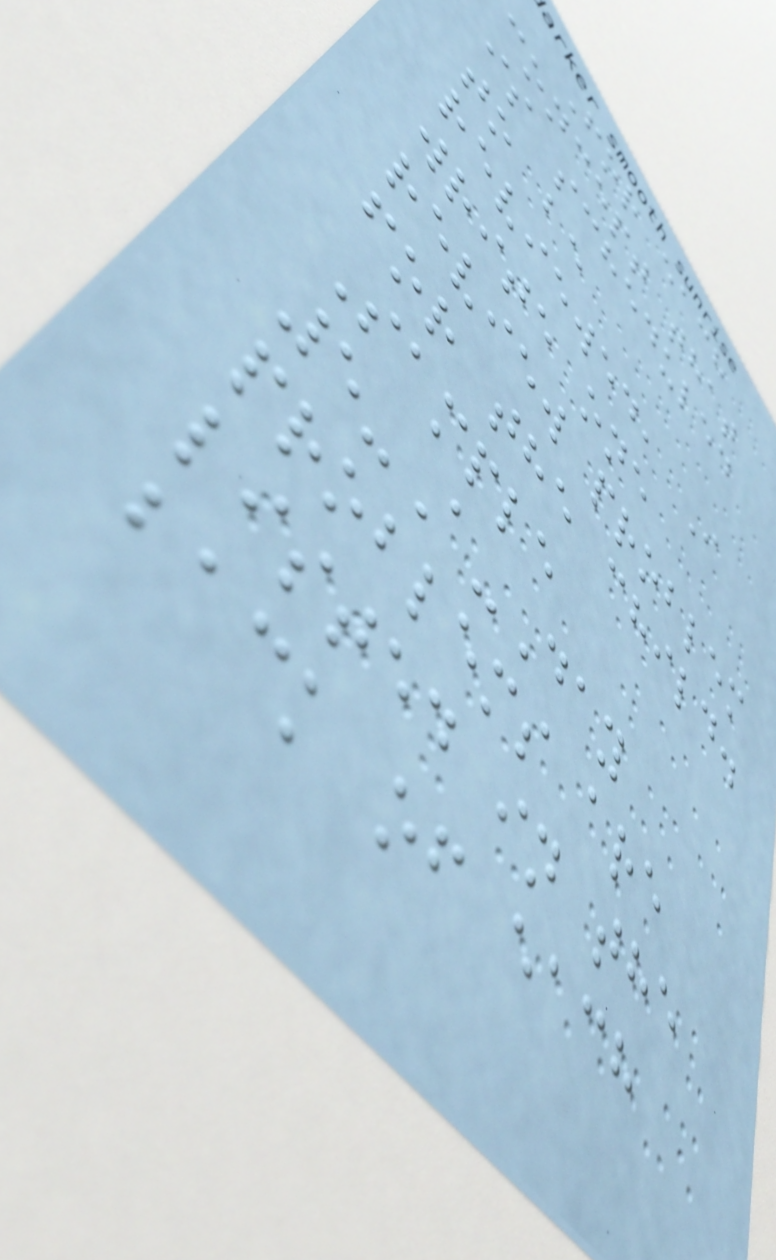For each
concept that
is scheduled
to be
reviewed, I
write one
review problem
for the child.
Sample
5-A-Day
problems are
listed in the
back of each
